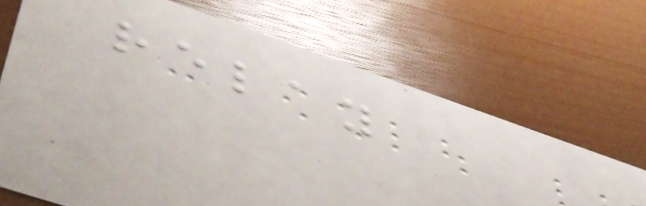relay
